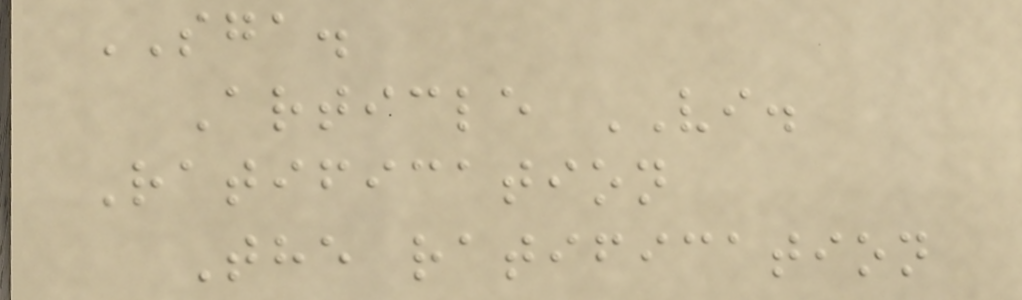SGA.
Article VI.
Ratification
The ratification
